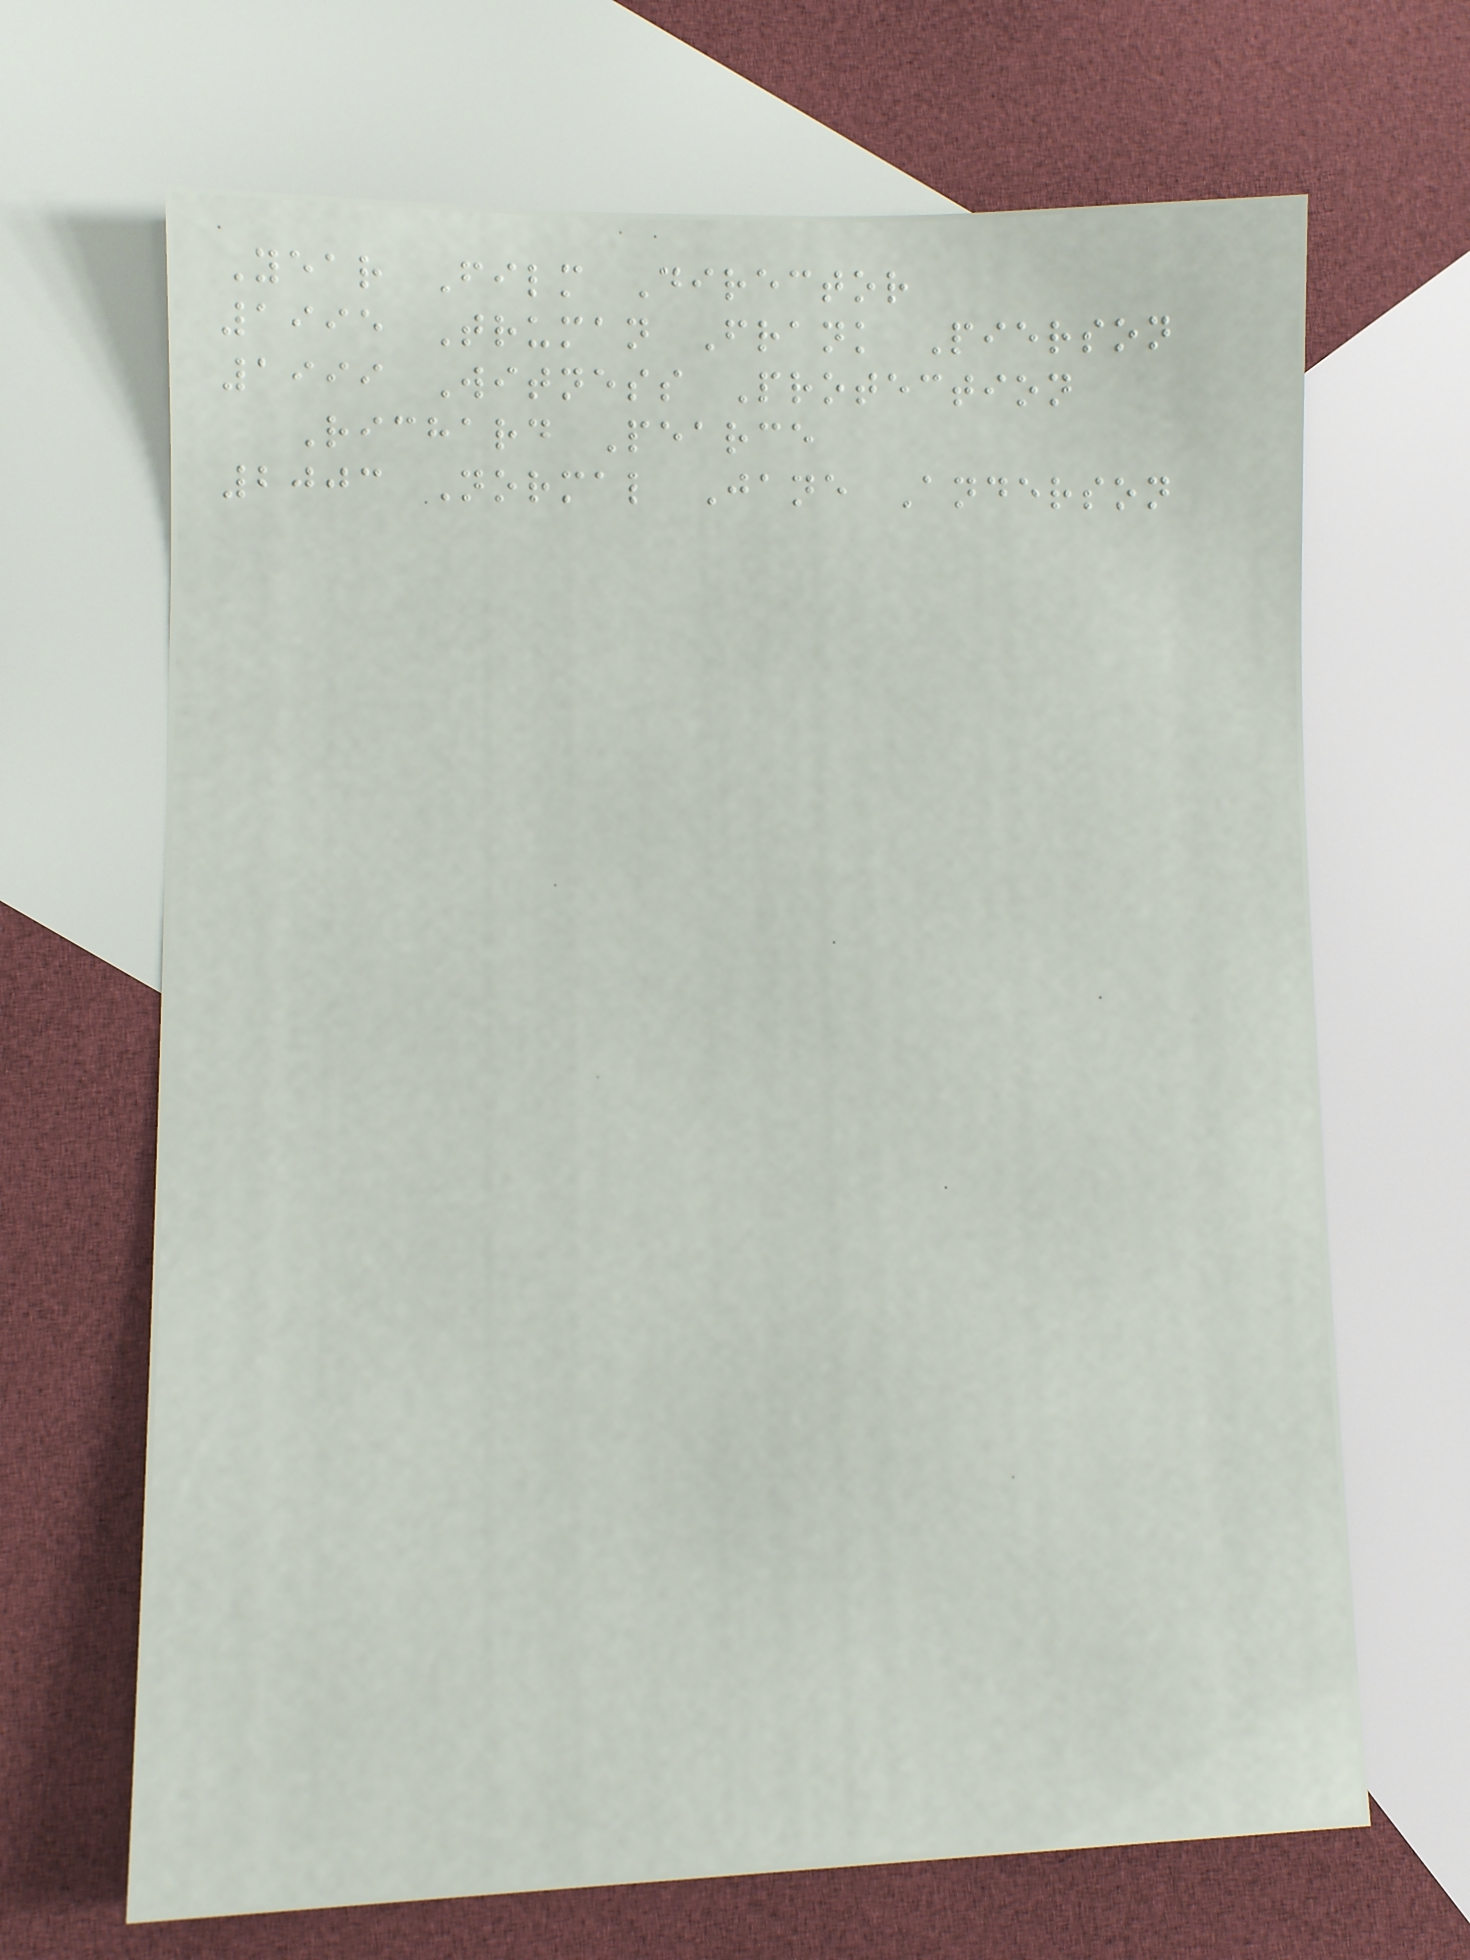Year Film Director
1995 Truman Frank Pierson
1999 Witness Protection
Richard Pearce
2003 Normal Jane Anderson
